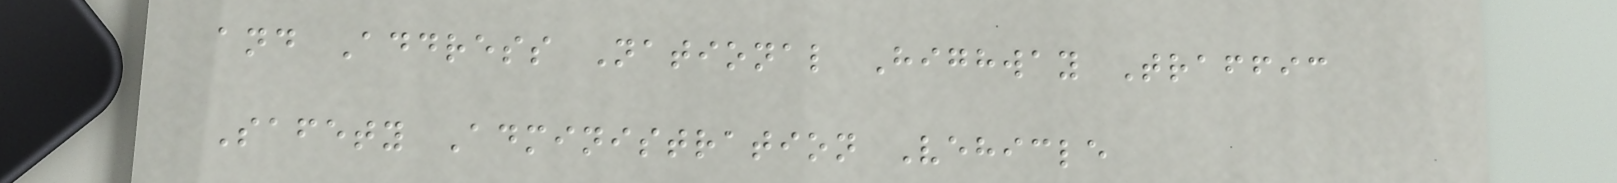and Address National Highway Traffic
Safety Administration Vehicle
